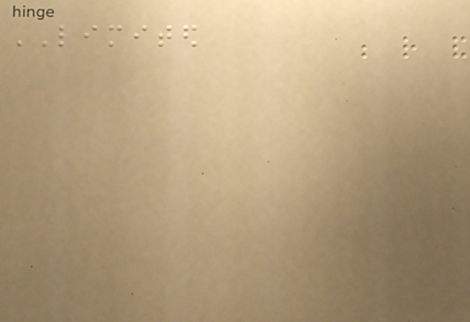LIMITED
